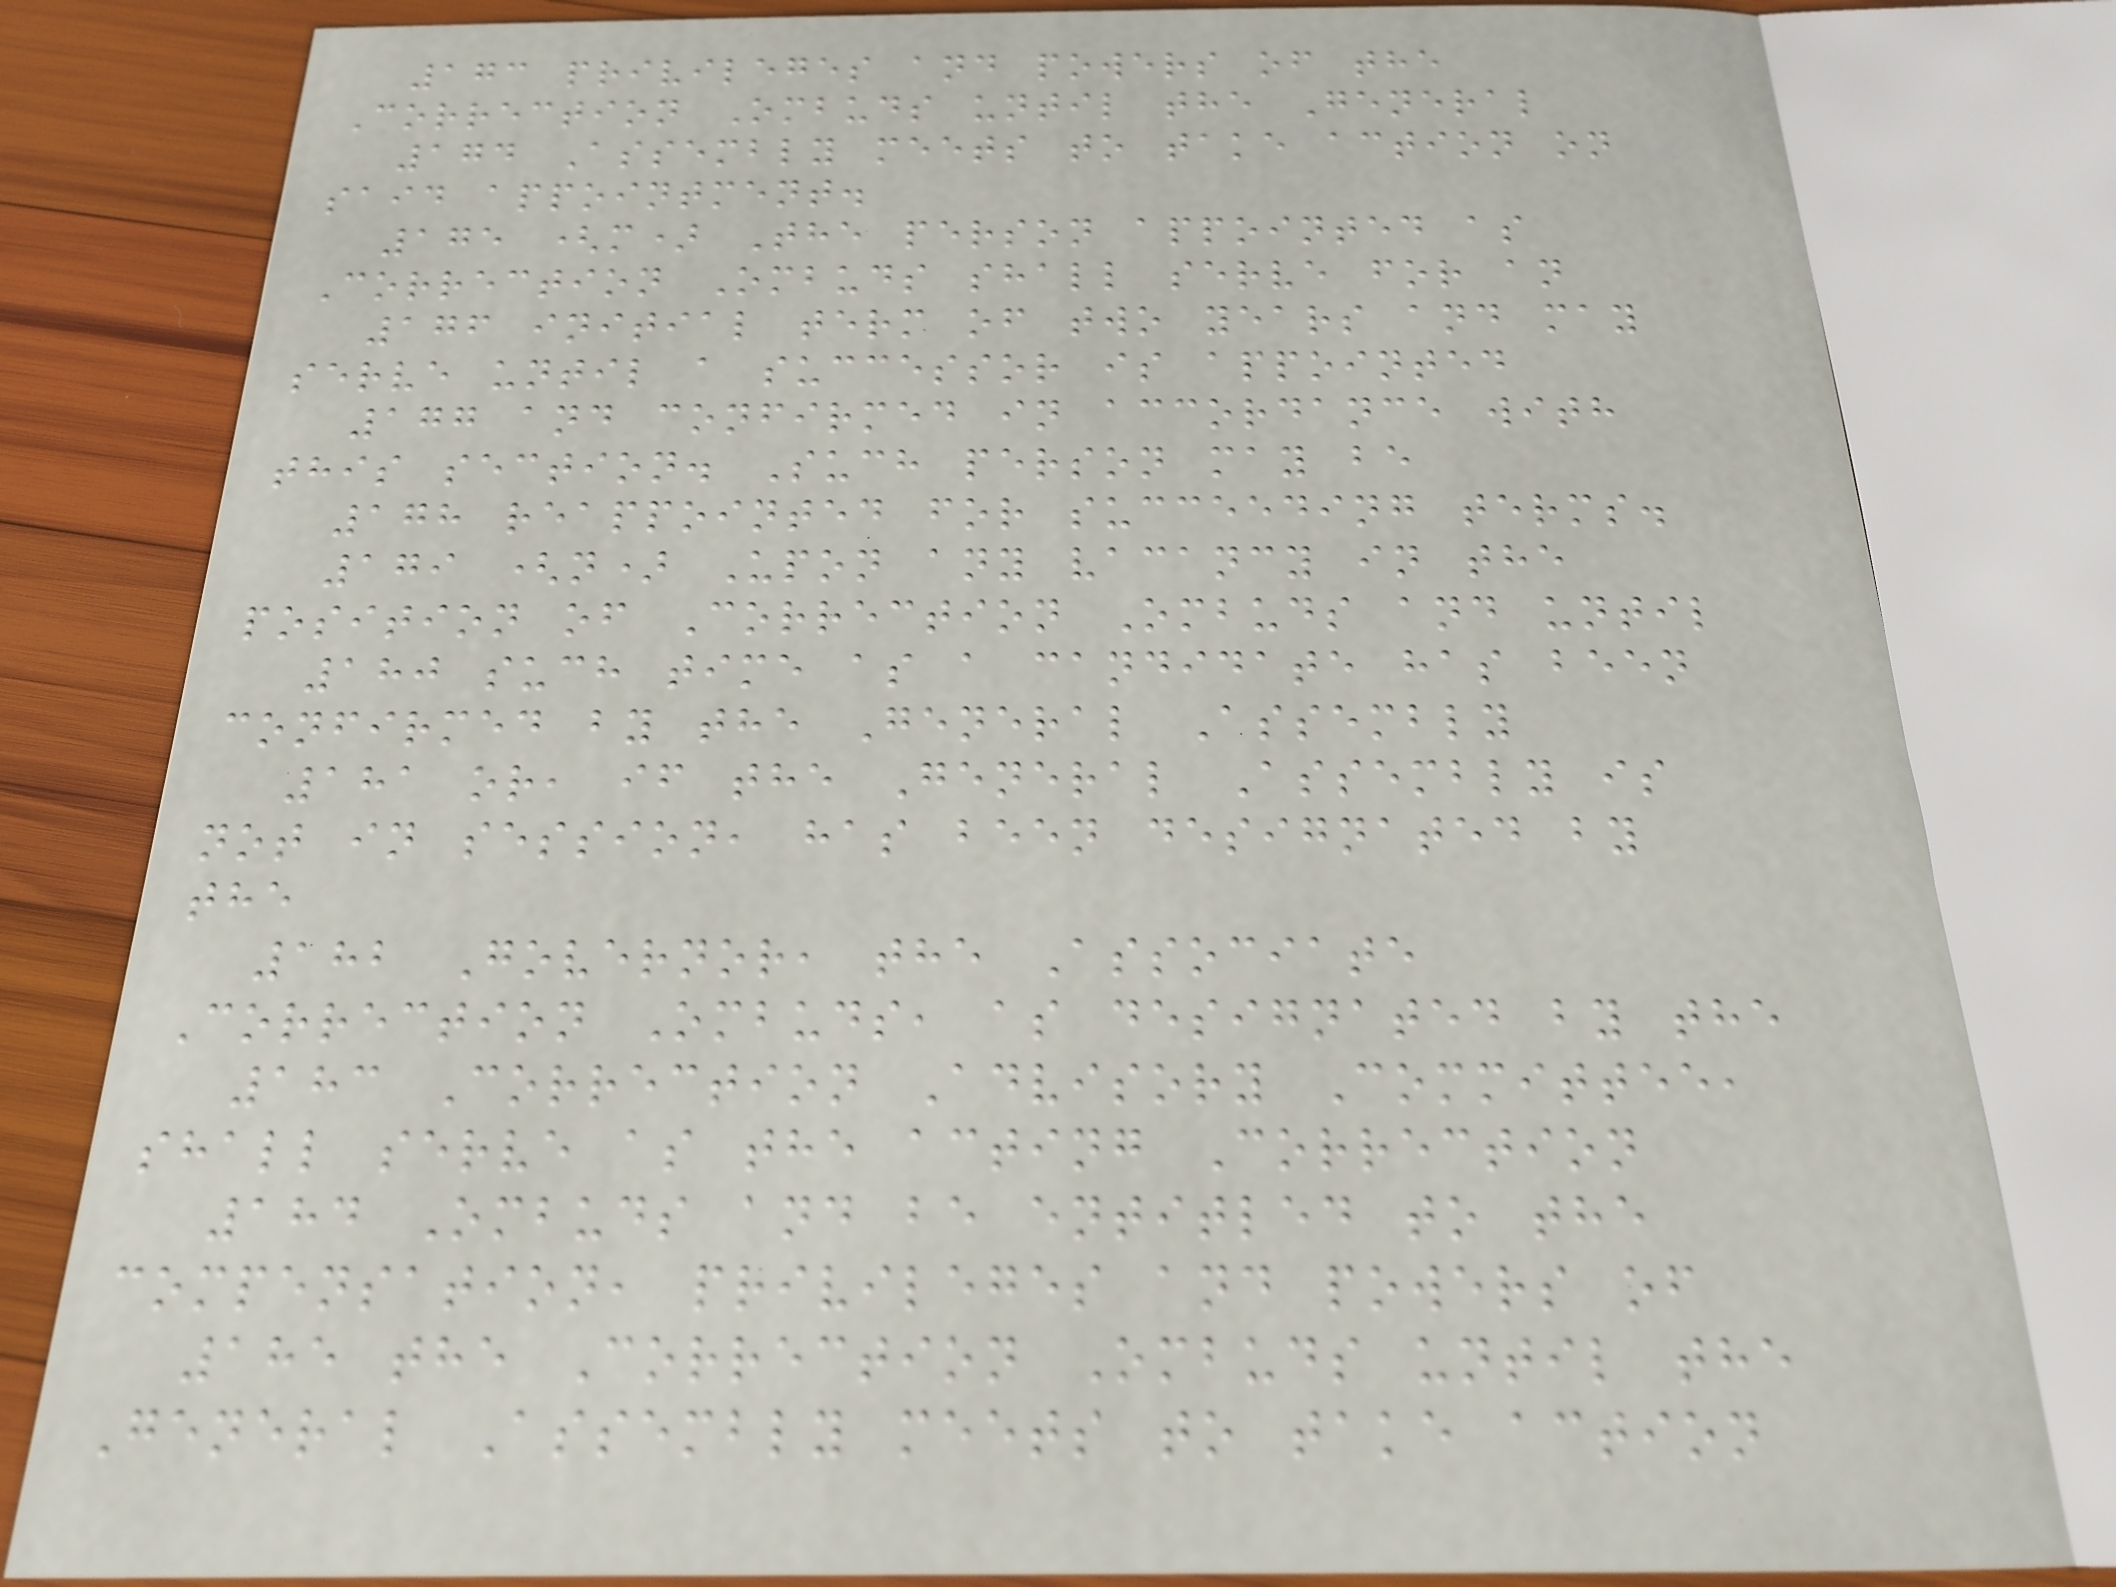173 privileges and powers of the
Correction Ombuds until the General
174 Assembly meets to take action on
said appointment.
175 (m) The person appointed as
Correction Ombuds shall serve for an
176 initial term of two years and may
serve until a successor is appointed
177 and confirmed in accordance with
this section. Such person may be
178 reappointed for succeeding terms.
179 (n) Upon any vacancy in the
position of Correction Ombuds and until
180 such time as a candidate has been
confirmed by the General Assembly
181 or, if the General Assembly is
not in session, has been designated by
the
182 Governor, the Associate
Correction Ombuds, as designated by the
183 Correction Advisory Committee,
shall serve as the acting Correction
184 Ombuds and be entitled to the
compensation, privileges and powers of
185 the Correction Ombuds until the
General Assembly meets to take action
